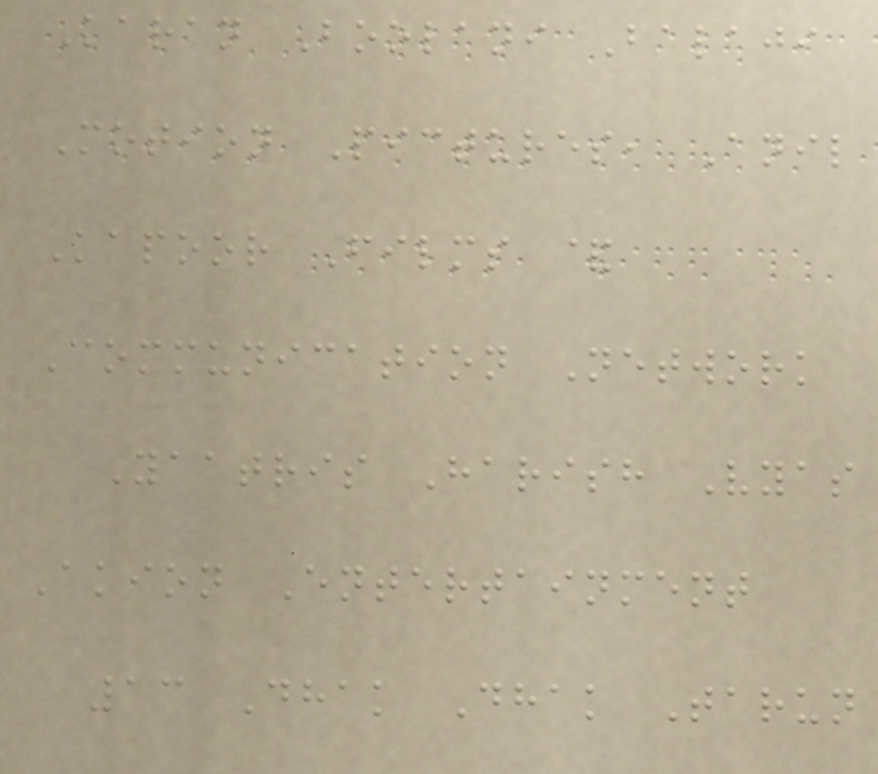Karan Boolani Balaji
Motion Pictures, Anil
Kapoor Films &
Communication Network
Yaatris Harish Vyas
Akion Entertainment
13 Dhak Dhak Tarun
